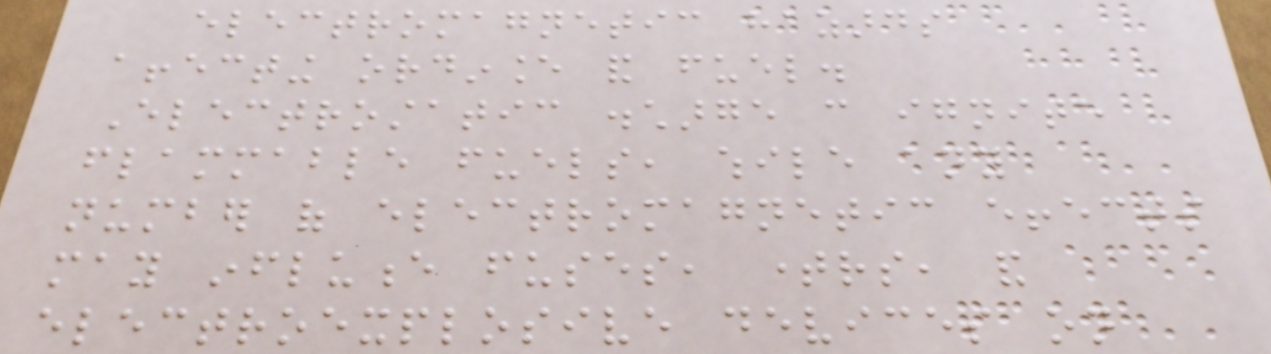electromagnetic hazards
affecting ordinance and fuel.
Electrostatic discharge can ignite
flammable fuels, while any
number of electromagnetic effects
may influence fuses, timers, and
electroexplosive devices on
